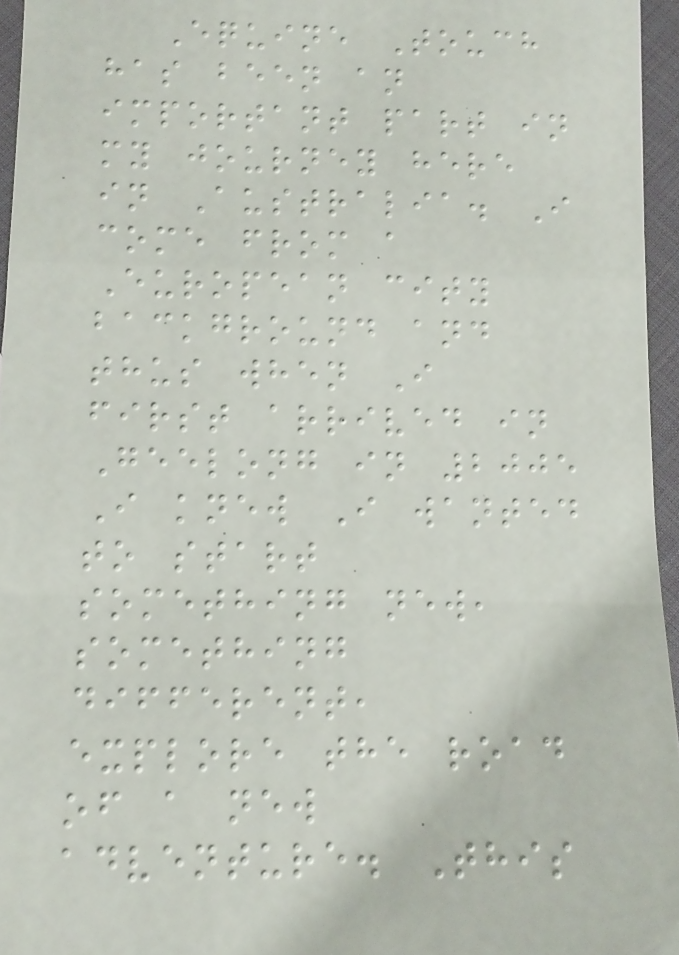Equine Touch
has been an
important part in
my journey here
in Australia. I
come from a
European city
background and
thus when I
first arrived in
Geelong in 2005
I knew I wanted
to start
something new,
something
different,
explore the road
of a new
adventure. This
